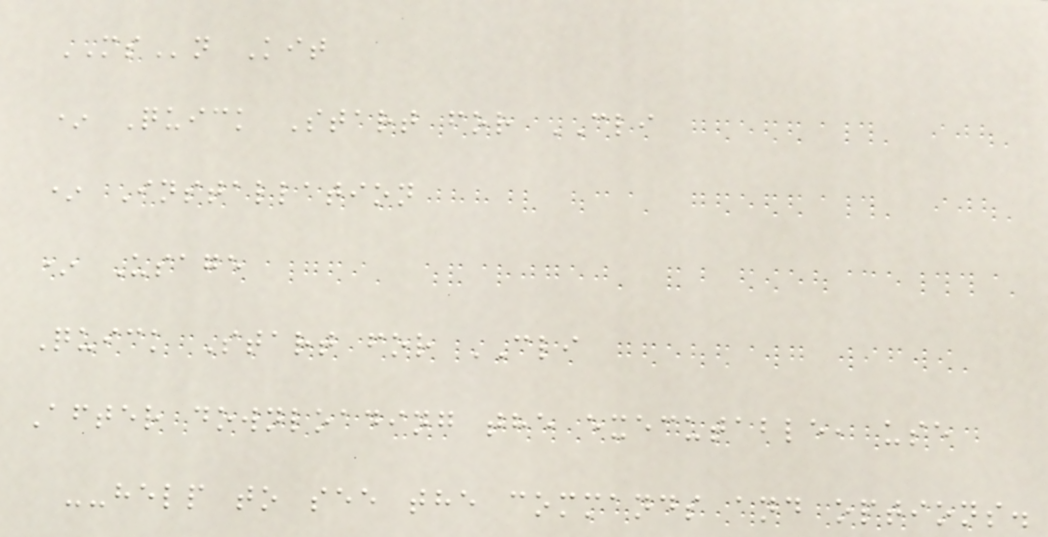MSn Kit
* Quick Start for CLI
* Installation
* Usage
Quick Start for CLI
After downloading the executable, use
--help to see the commands and options.
